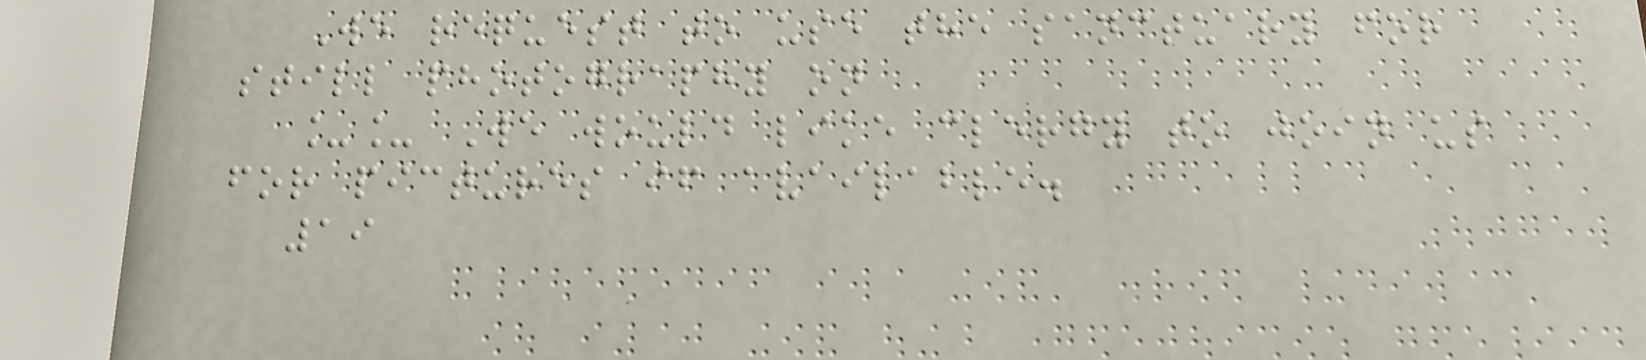We request to use the sanctuary for
still photography on
__ We would like clergy to join us
for pictures if available.
19
